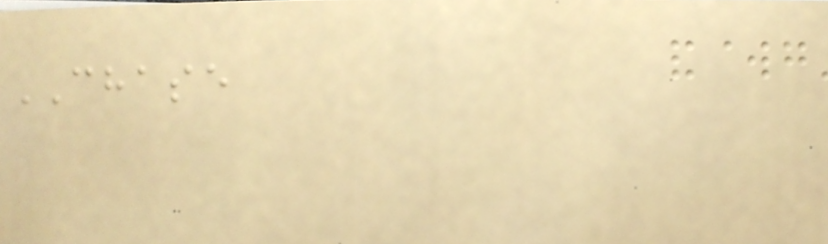CHASE
